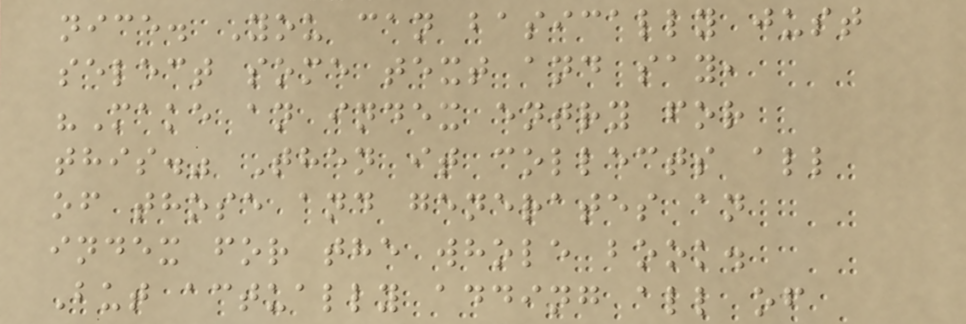nice. You can basically just
select some text and say,
"Make an index entry for
this." Then it collects all
of those and generates an
index for the whole book.
But actually adding all of
